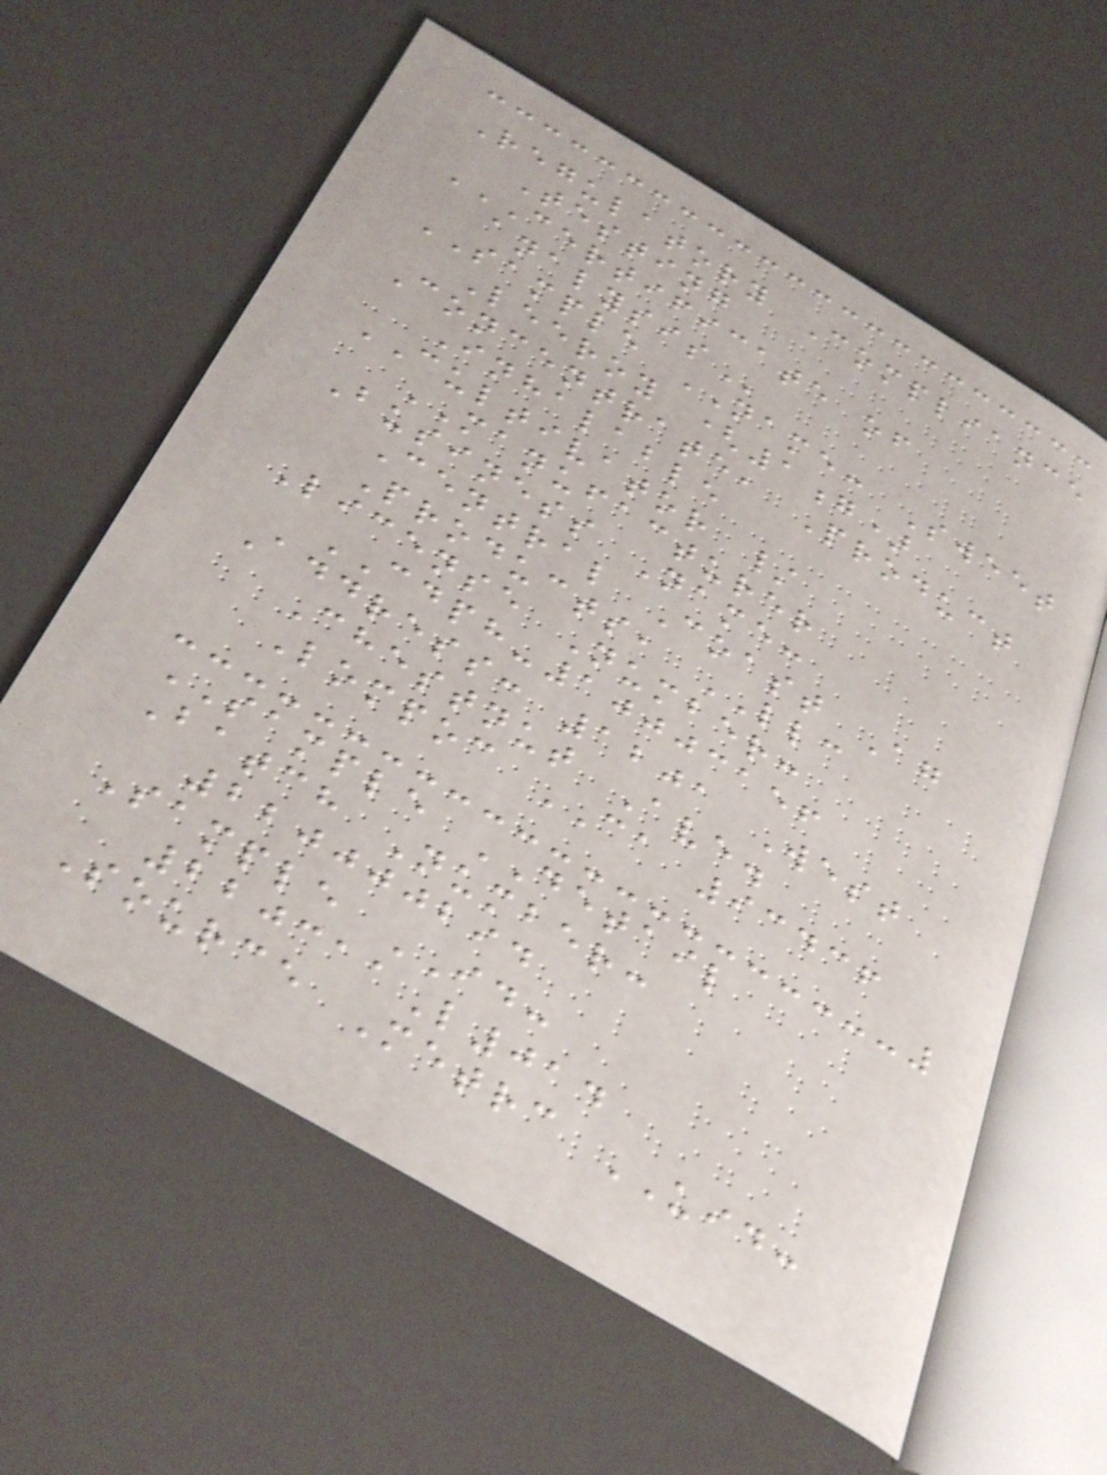Regulatory Compliance
Testing
CERTIFICATE OF
ANALYSIS
SAMPLE NAME: Sweet
Leeroy (1g)
Concentrate, Product
Inhalable
CULTIVATOR /
MANUFACTURER
Business Name:
Central Coast Ag
Products, LLC
License Number:
CDPH-10003156
Address: 1201 West
Chestnut Ave.
Lompoc CA 93436
SAMPLE DETAIL
Batch Number:
220000294
Sample ID:
220311L014
Source Metrc UID:
